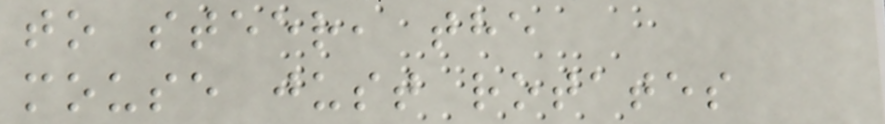to steer, the
mouse just rotates
